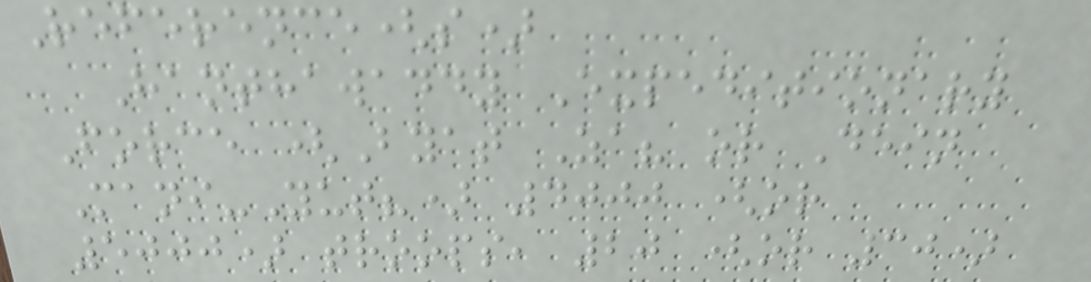Reference(s)
Hanthawaddy Expeditionary
Force (Byat Za? or Dein
Mani-Yut?) 4000 (or
5000) troops, 20 (or 30)
